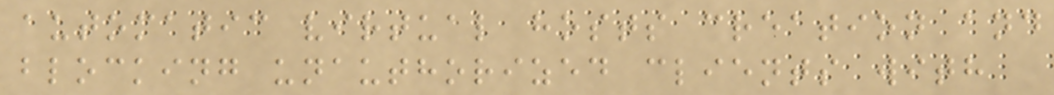automatic virtual hosts creation and
blocking unauthorized clients with
